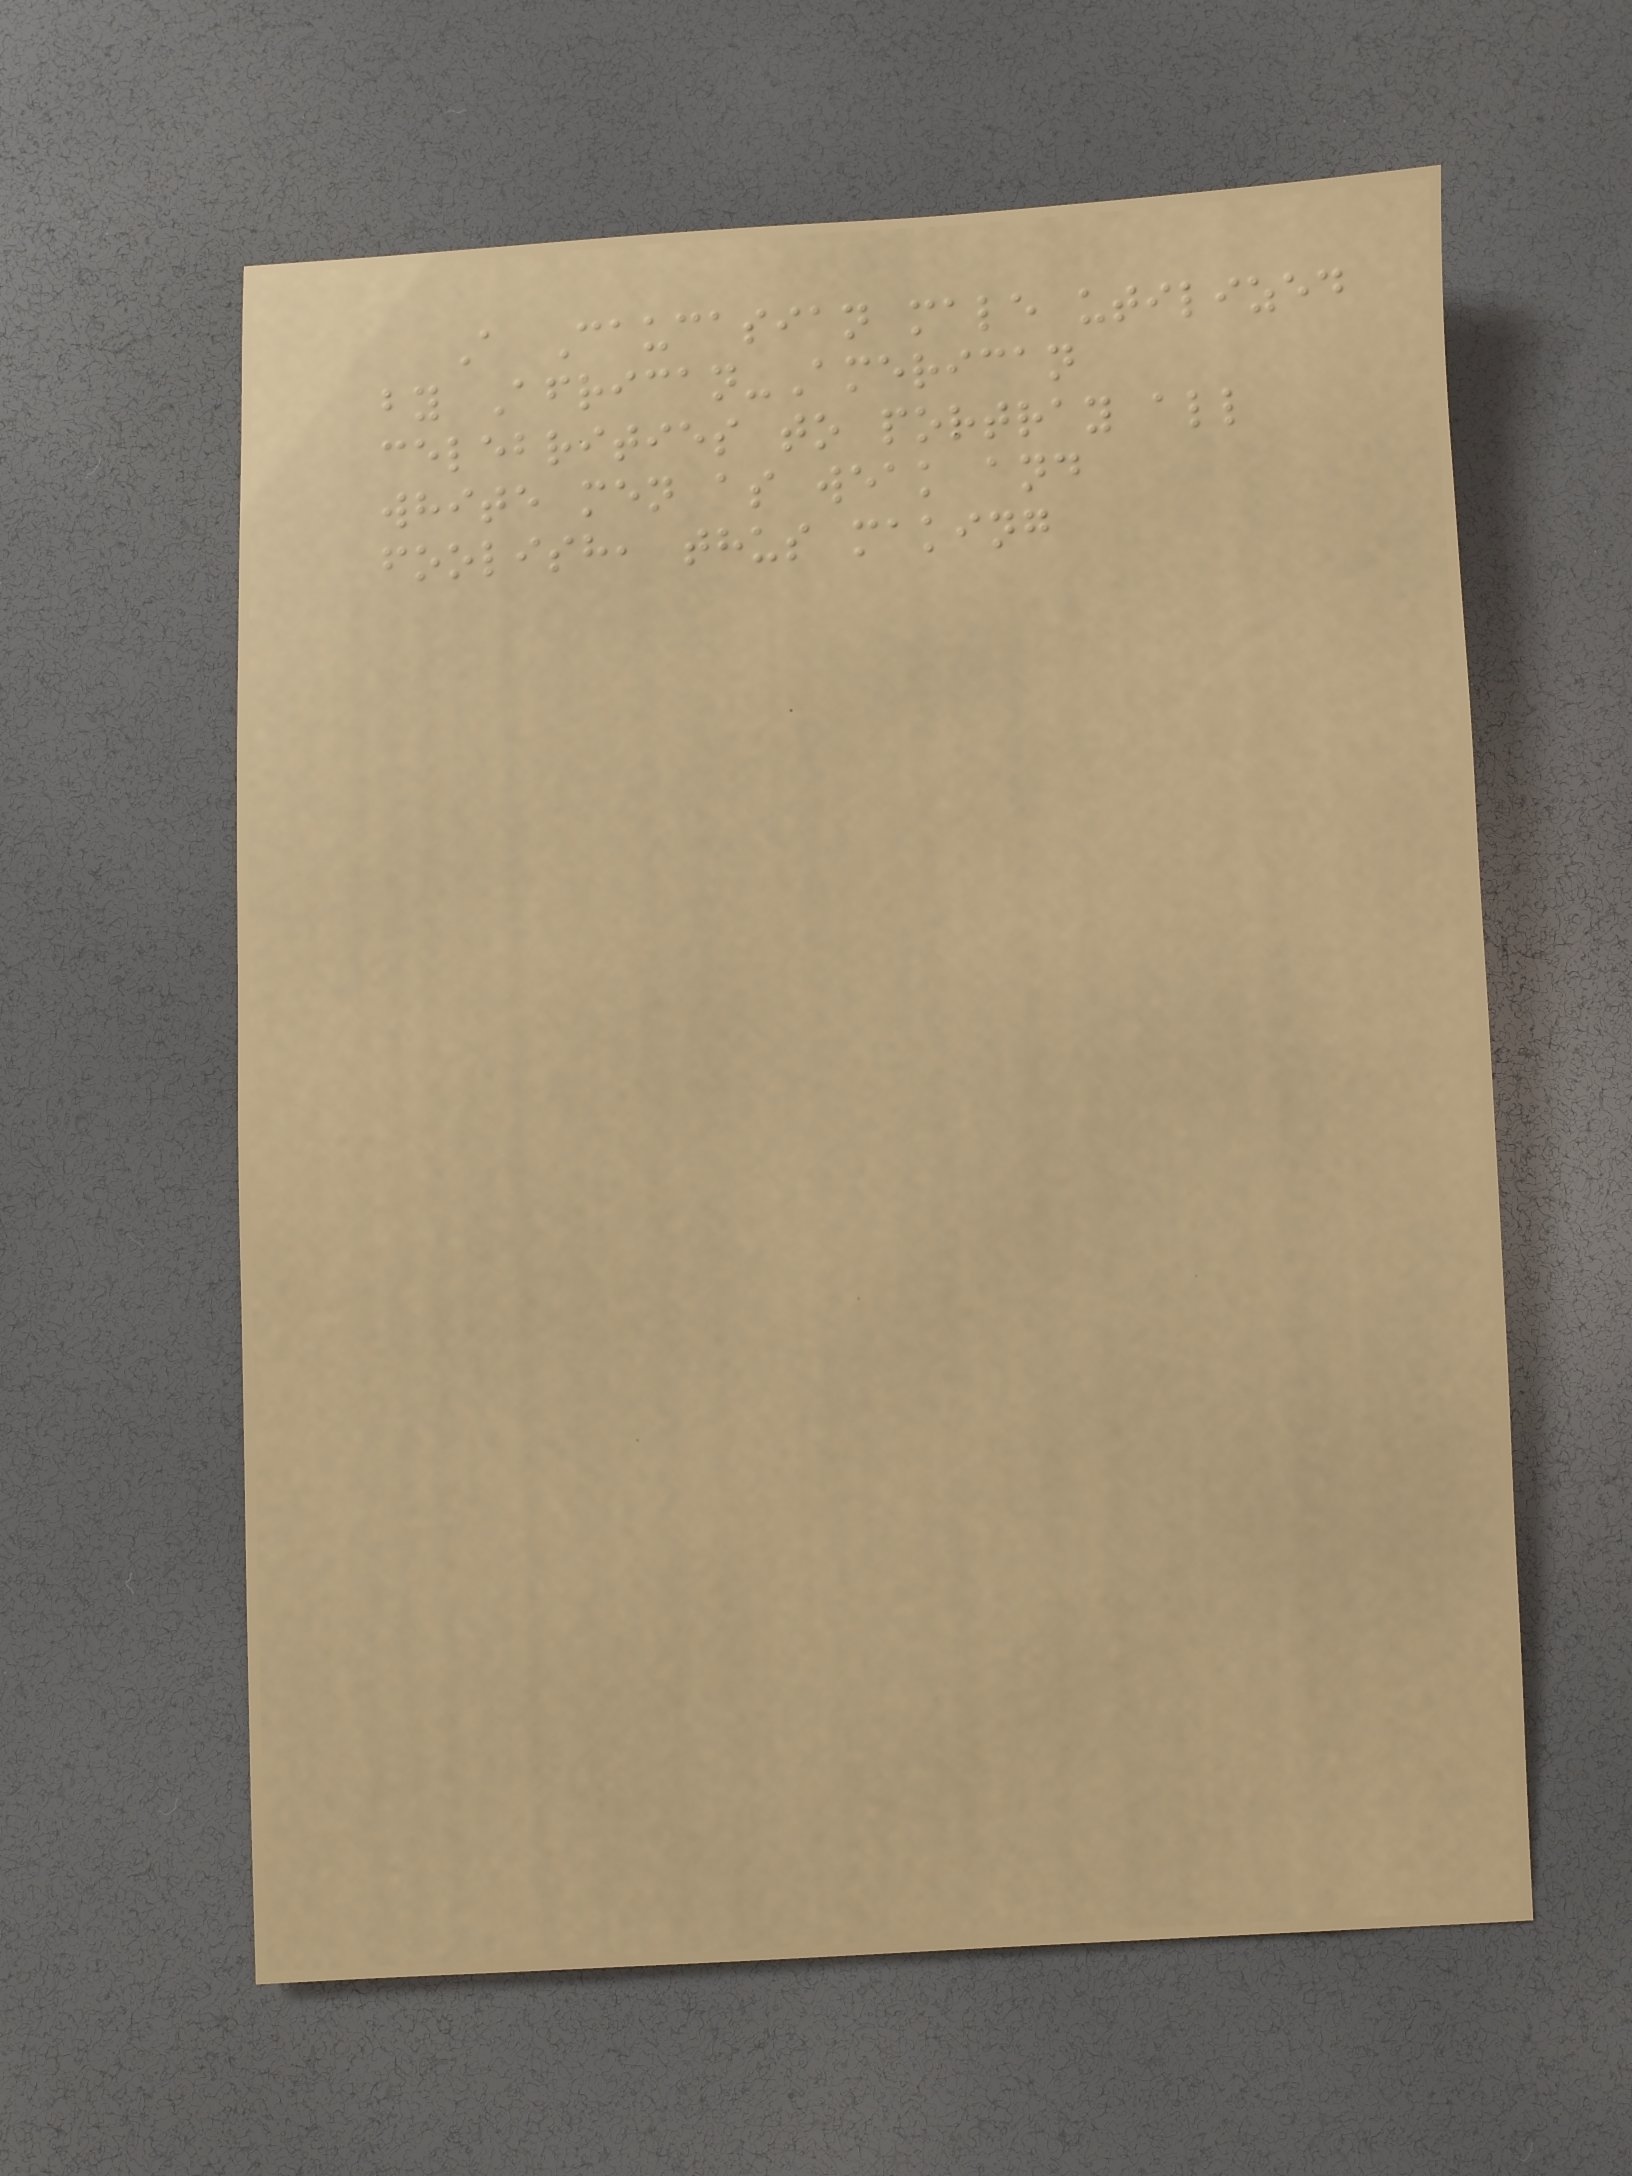A Caucasian male utilized
by African-American
celebrities to portray all
white men as weak and
foolish, thus making
